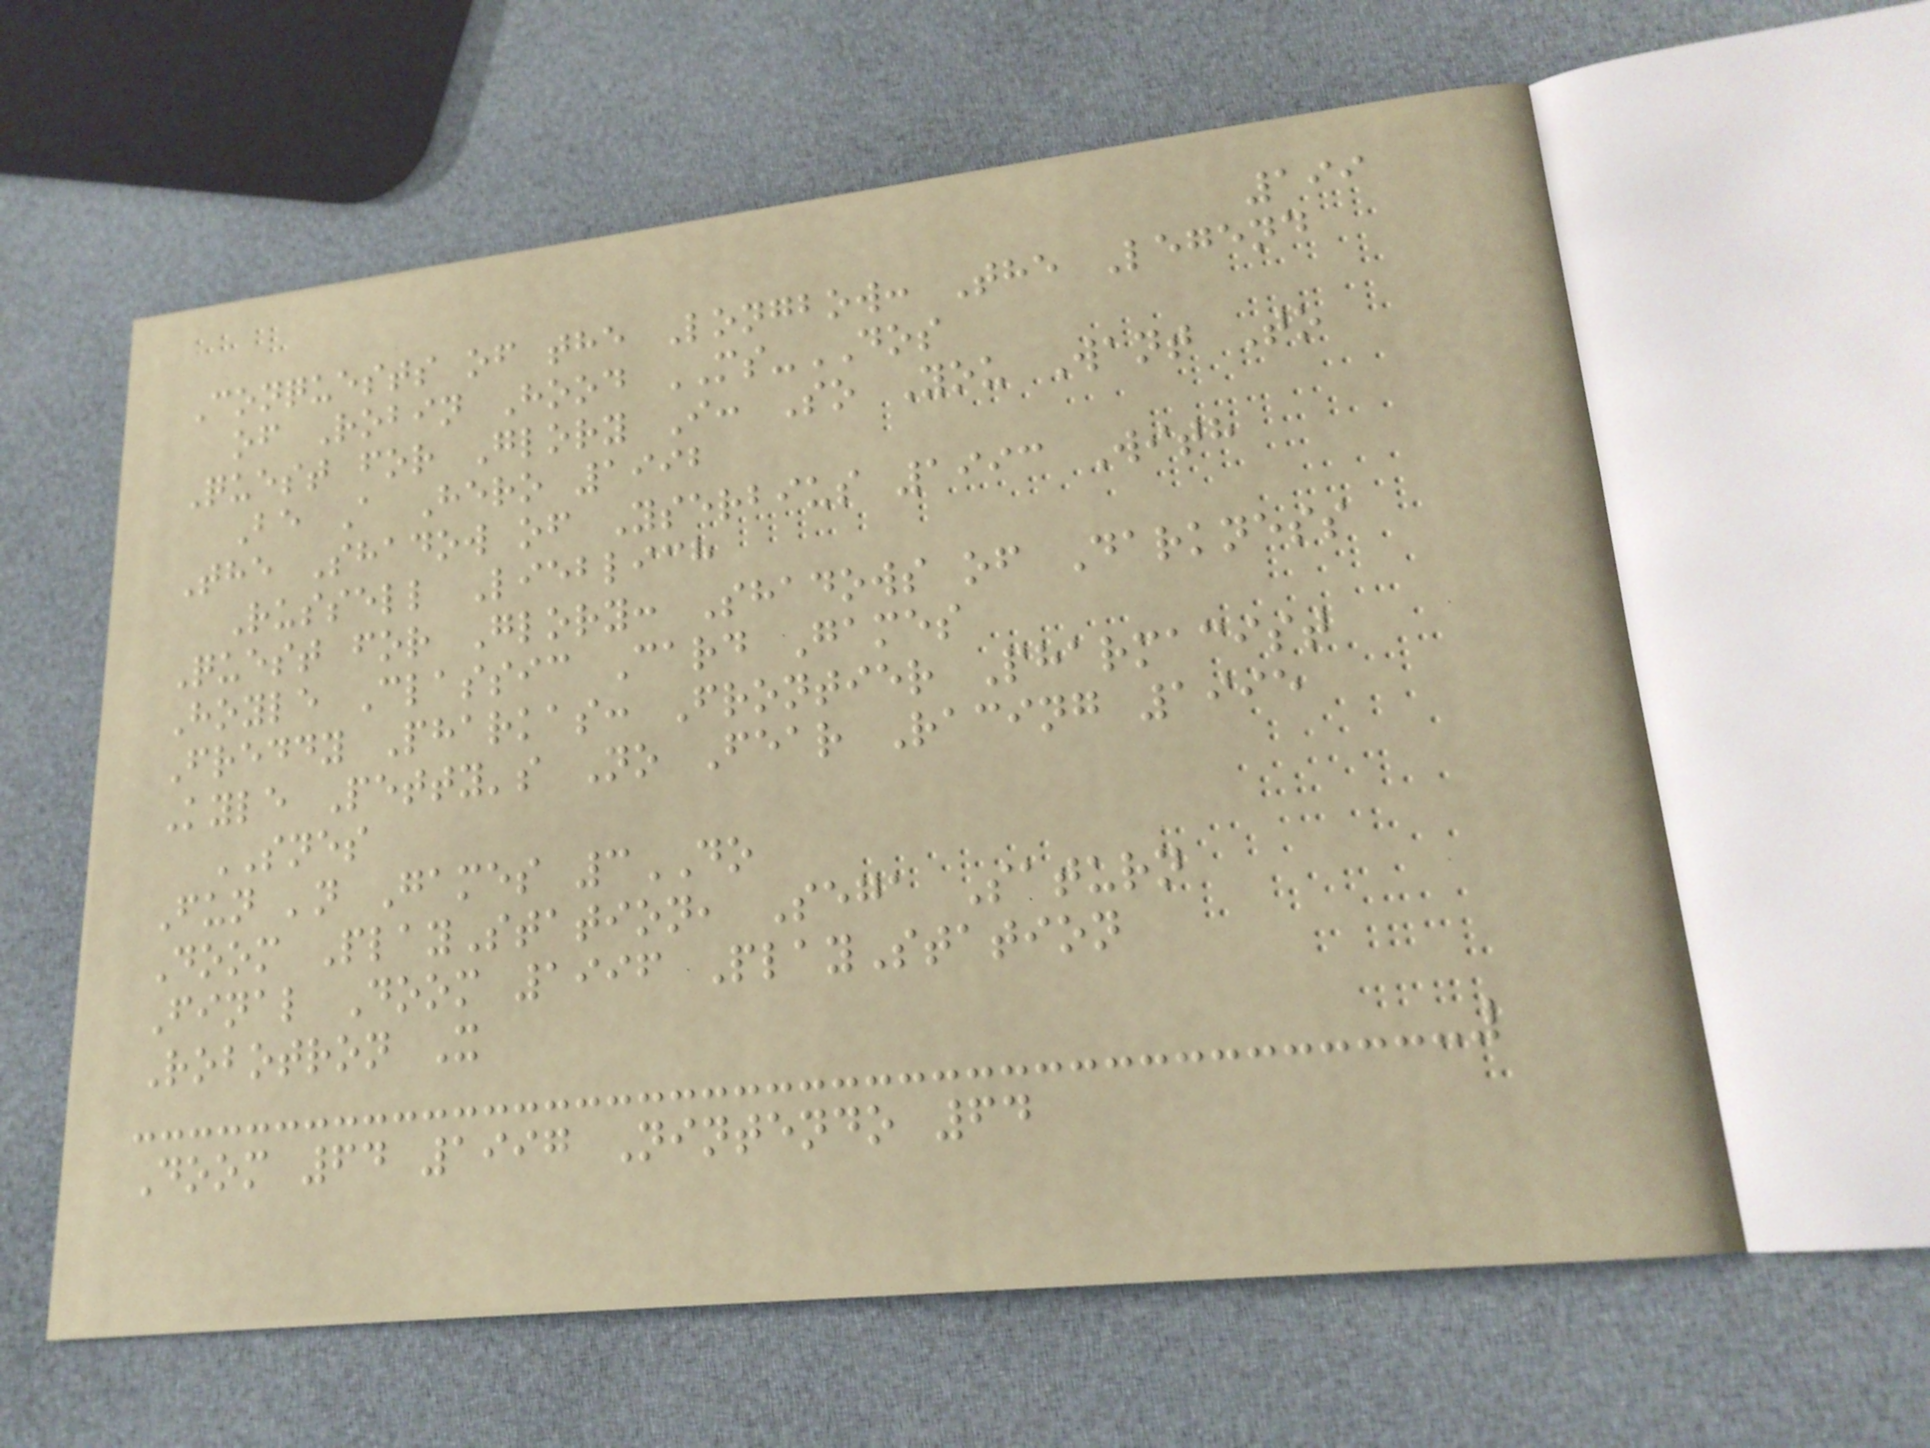199
Conquests of the Longbow: The Legend
of Robin Hood MS-DOS
Quest for Glory I: So You Want To
Be A Hero 1992
The Shadow of Yserbius 1993 With
Russell Lieblich
Quest for Glory: Shadows of Darkness
Hoyle Classic Card Games
Freddy Pharkas: Frontier Pharmacist
Kyle Petty's No Fear Racing 1995
SNES
Fun 'n Games 3DO
Doom PlayStation, Sega Saturn
Final Doom 1996 PlayStation
Robotron X
Doom 64 1997 Nintendo 64
